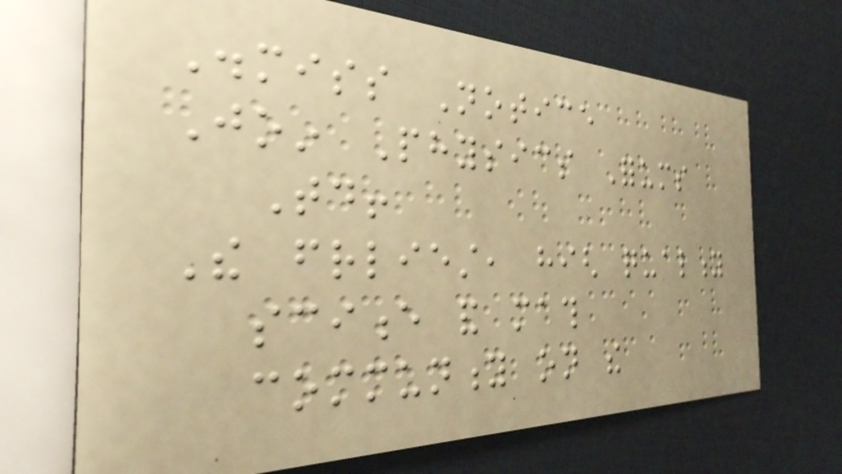Dismiss Notice
Join Physics Forums
Today!
The friendliest, high quality
science and math
community on the
